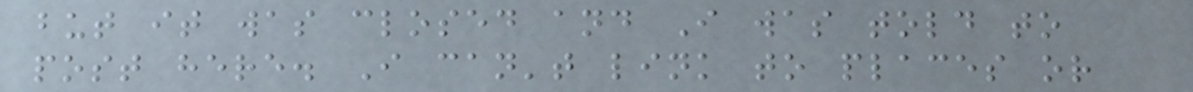but it was closed and I was told to
post here. I can't link to places or
